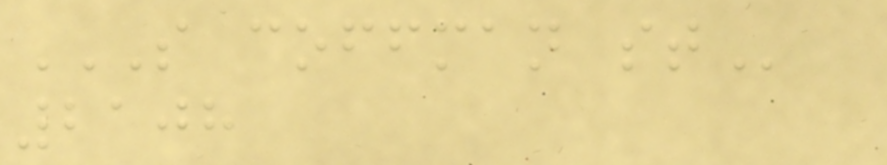S COFFMAN ST
2108
